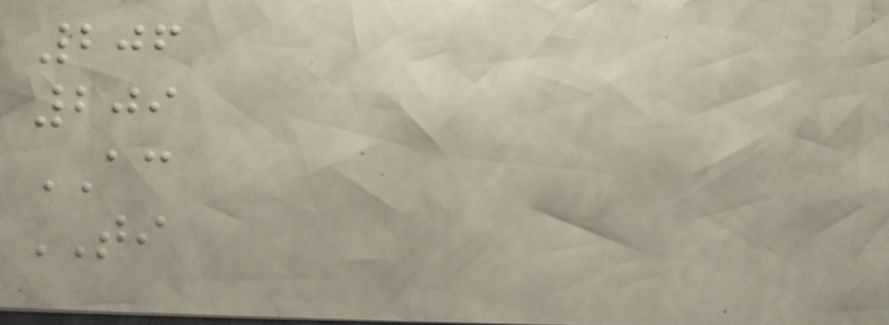206
209
AC
TI
